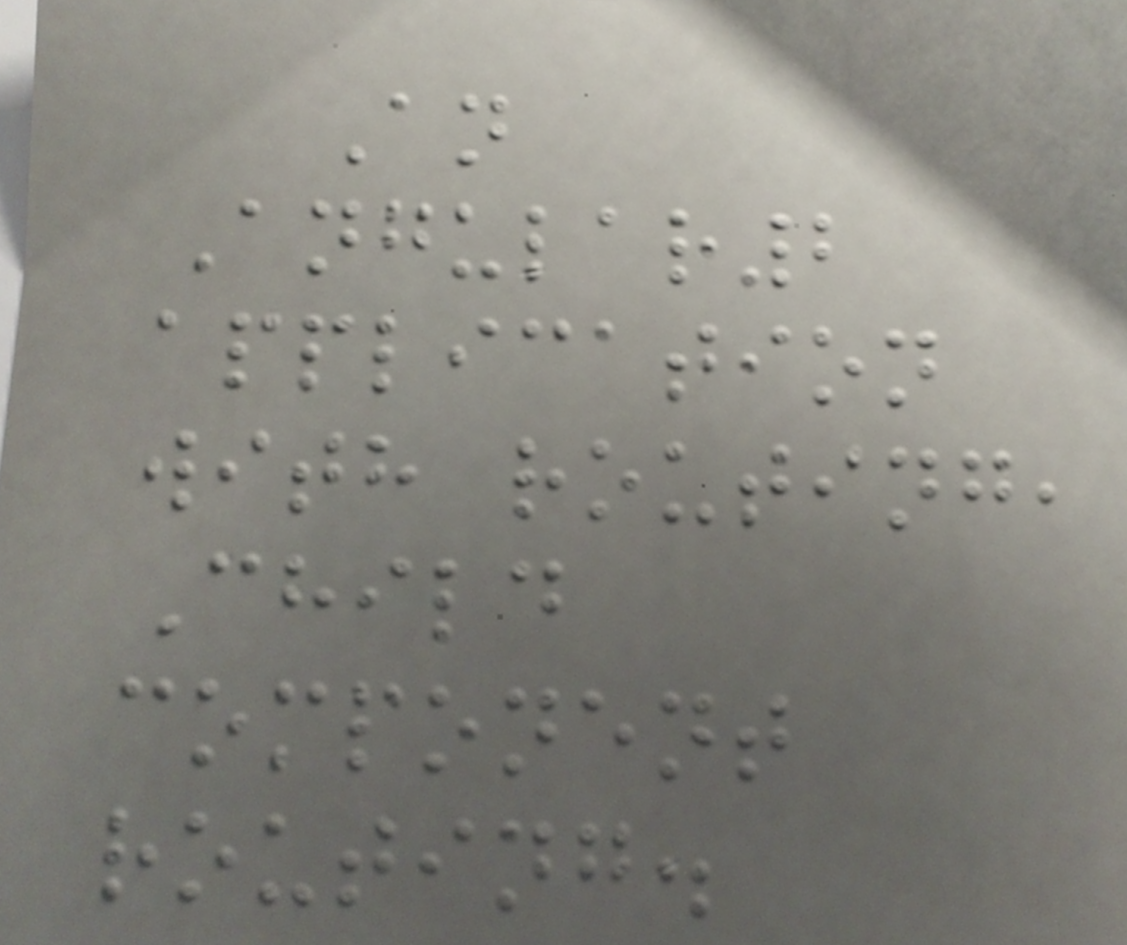An
Angular2
application
with routing,
Child
component
routing.
